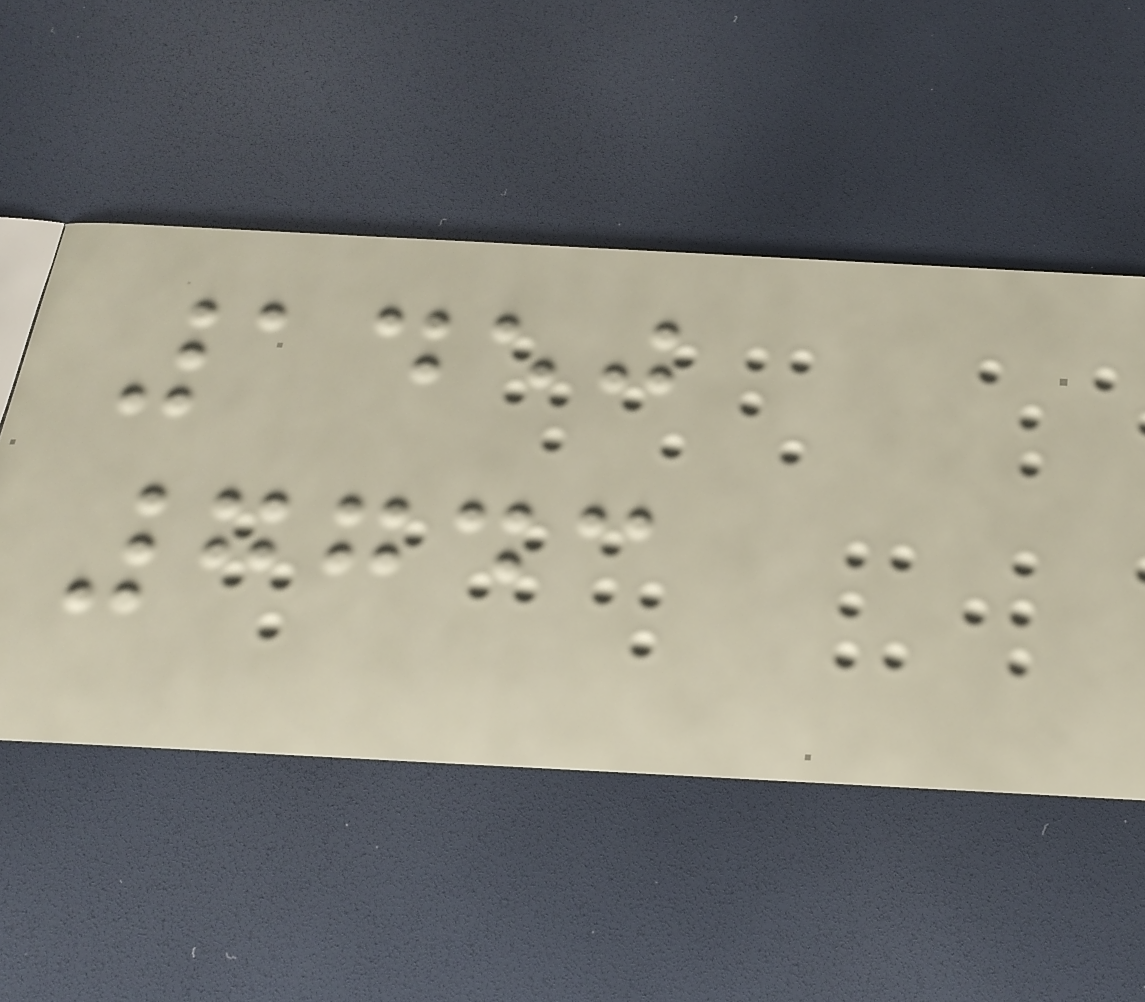1450
7743
